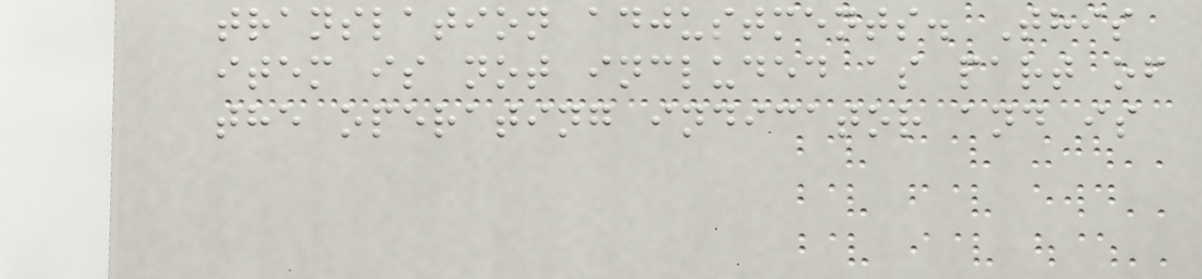translation adjustments. This
item is not included as part of
the operating indicator and is
